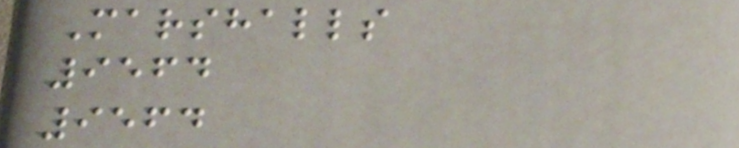Marshalls
9564
9564
